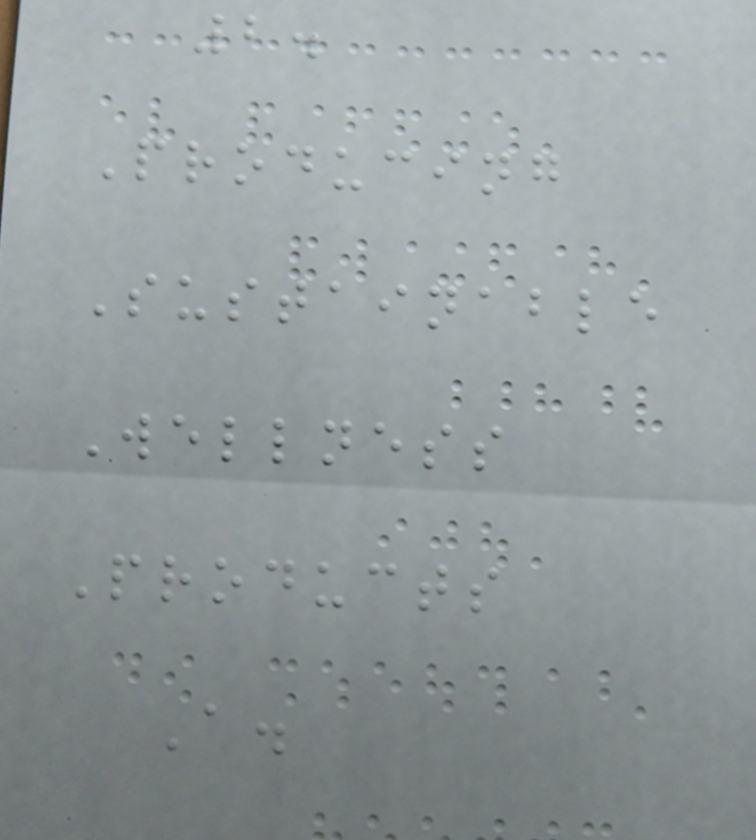2.
Producing
Sustainable
Wellness
Products
A.
